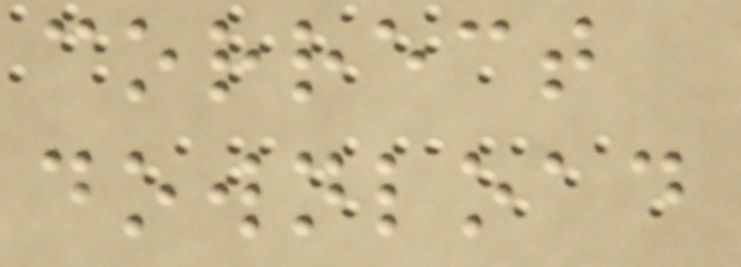correct
download
